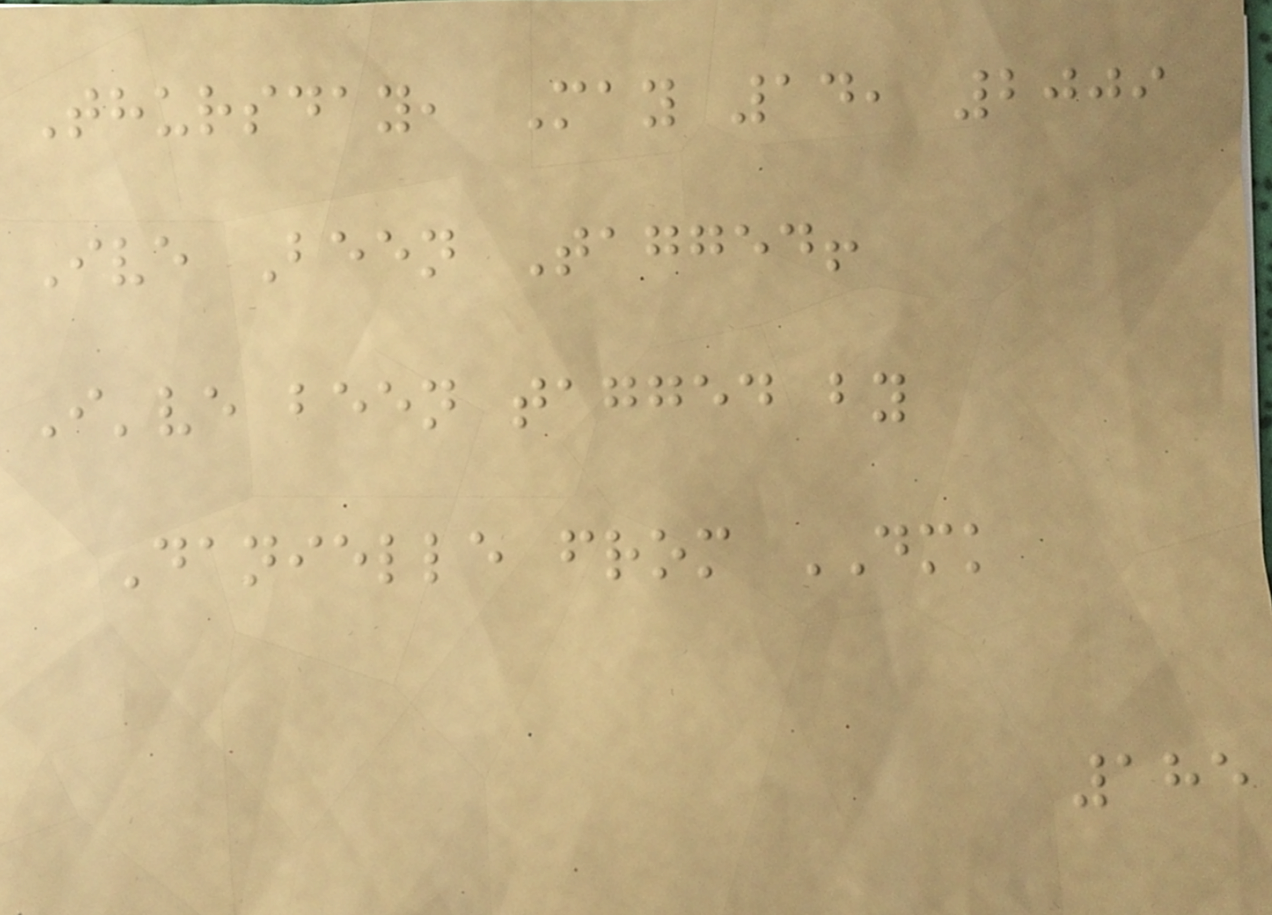Thursday, May 14, 2009
Ive Been Tagged!
I've been tagged by
Danielle from DMK
185
